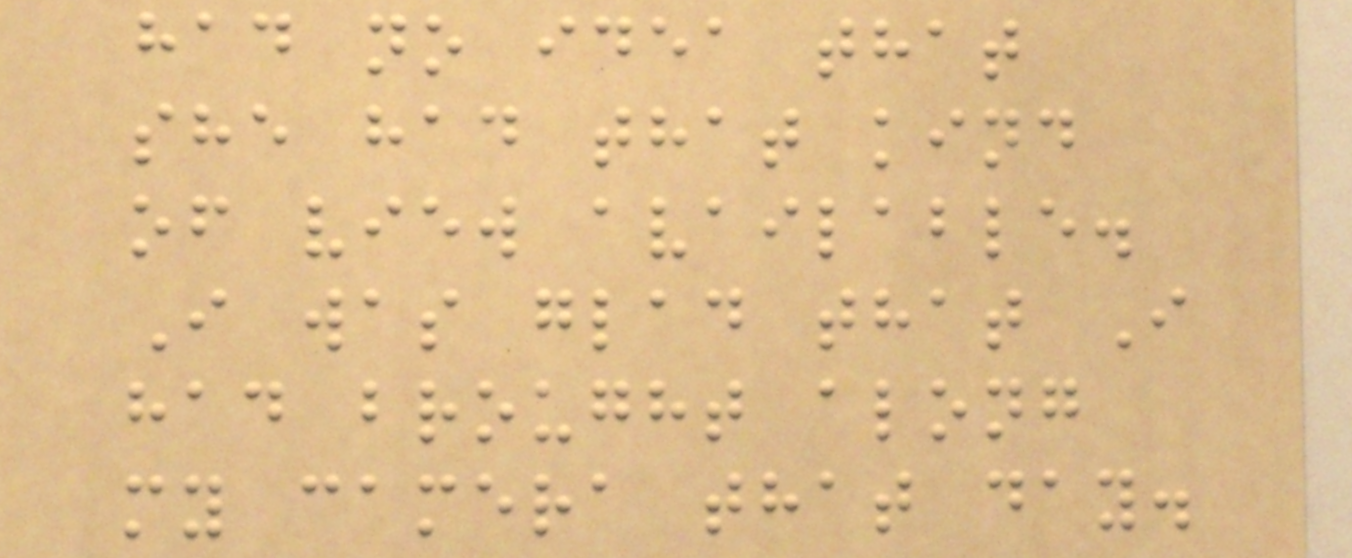had no idea that
she had that kind
of view available.
I was glad that I
had brought along
my camera that day.
